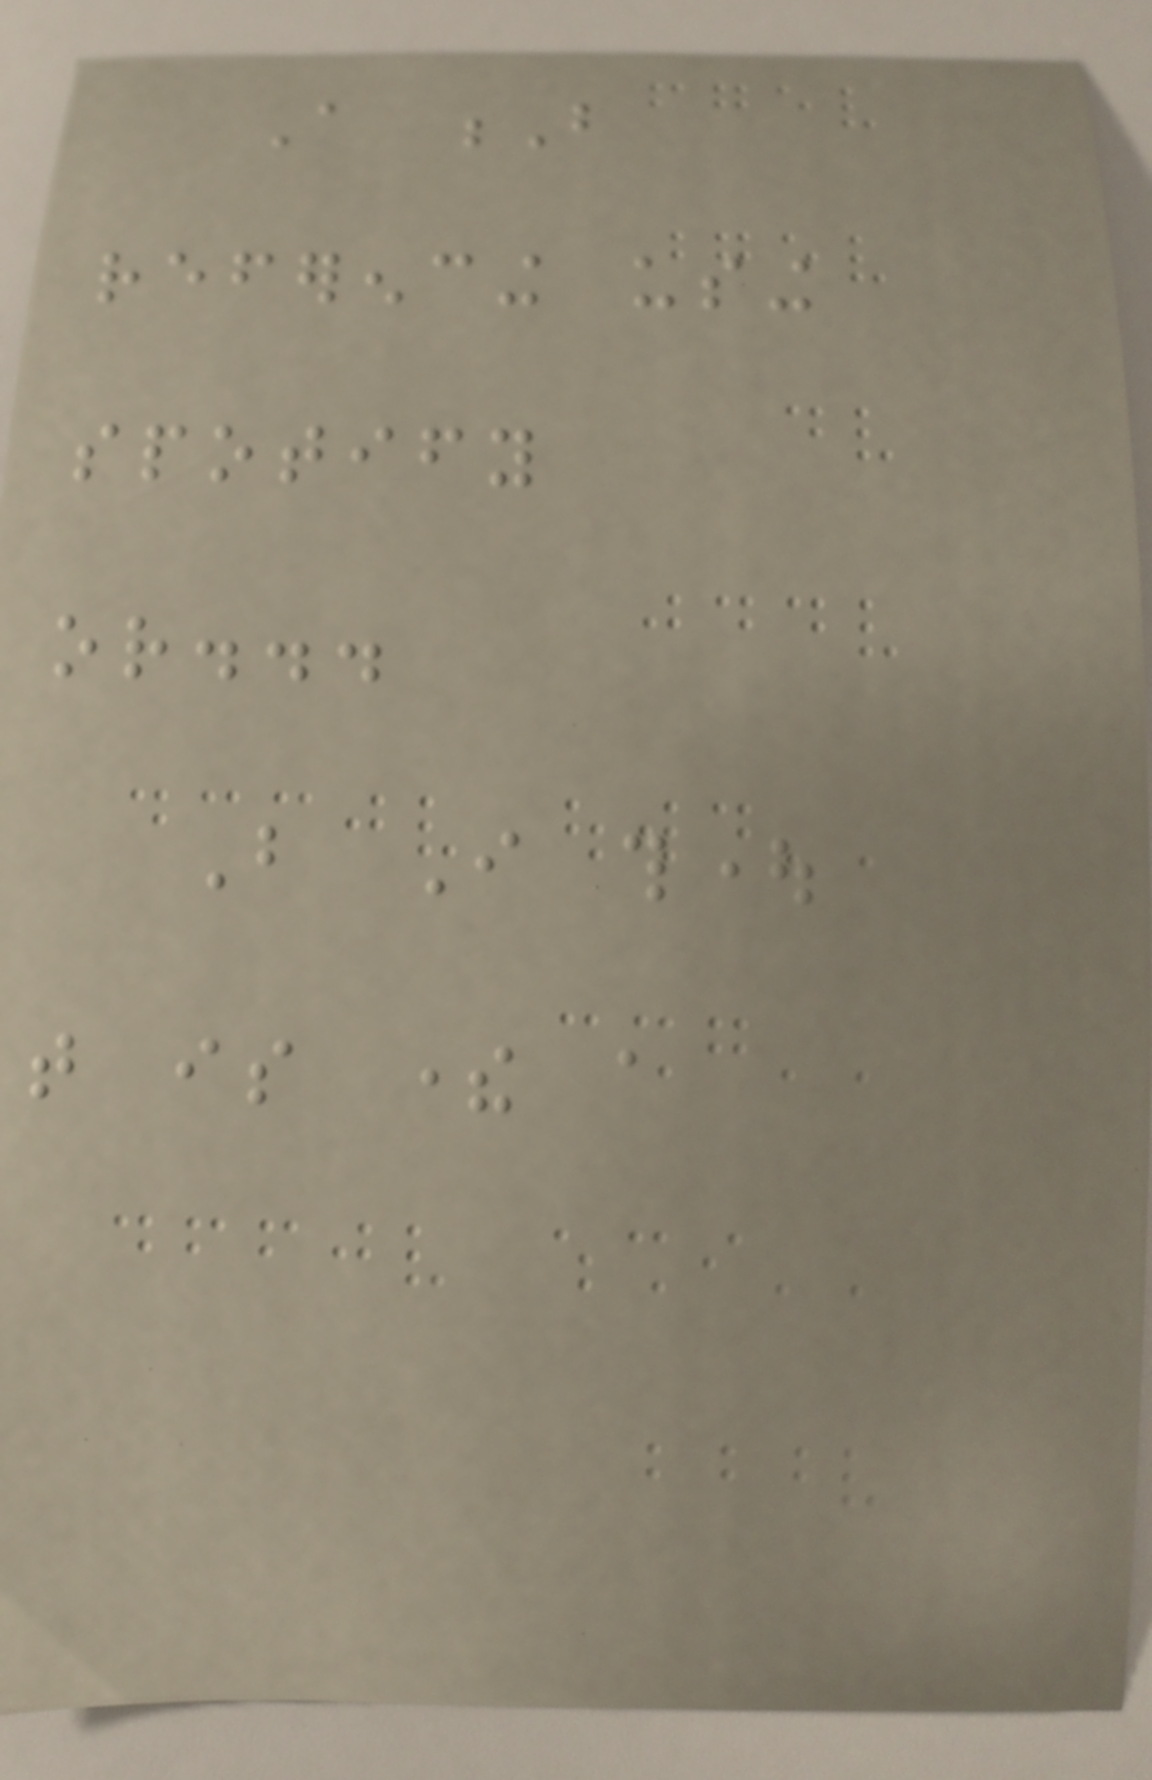A B
referencing using
spotify
or...
But I thought
that is there a
